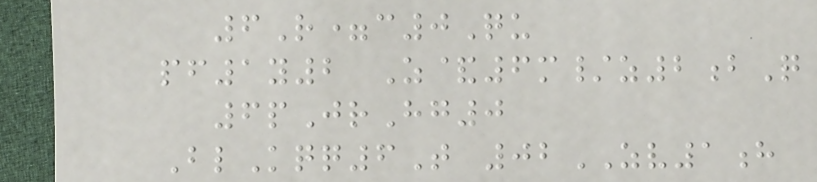6R=c0Qu
pf1y2 Z&6m/z2bQ
6pJrHg0
BlKqq6T 02ZV1h
